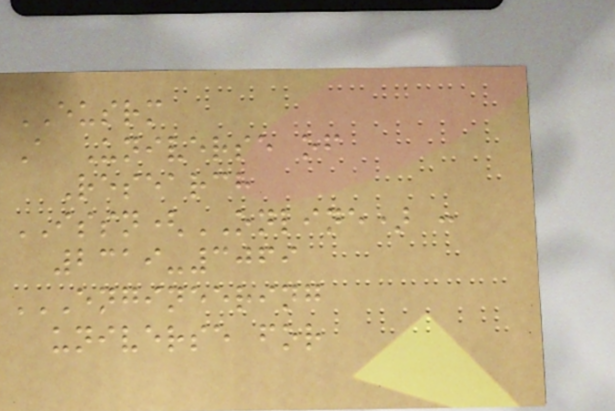EUSRM
A Universe of
Research
ISSN(ONLINE) :
2319-3069
ENGINEERING
UNIVERSE FOR
